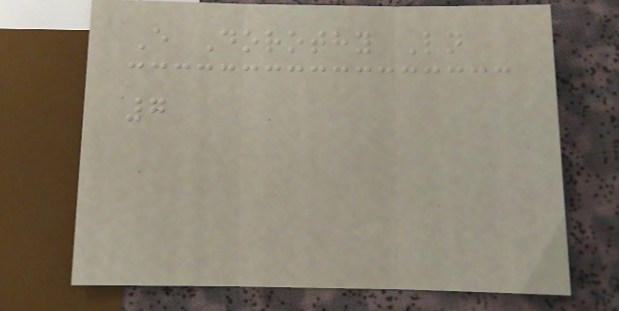E Dorothy Ln
7
